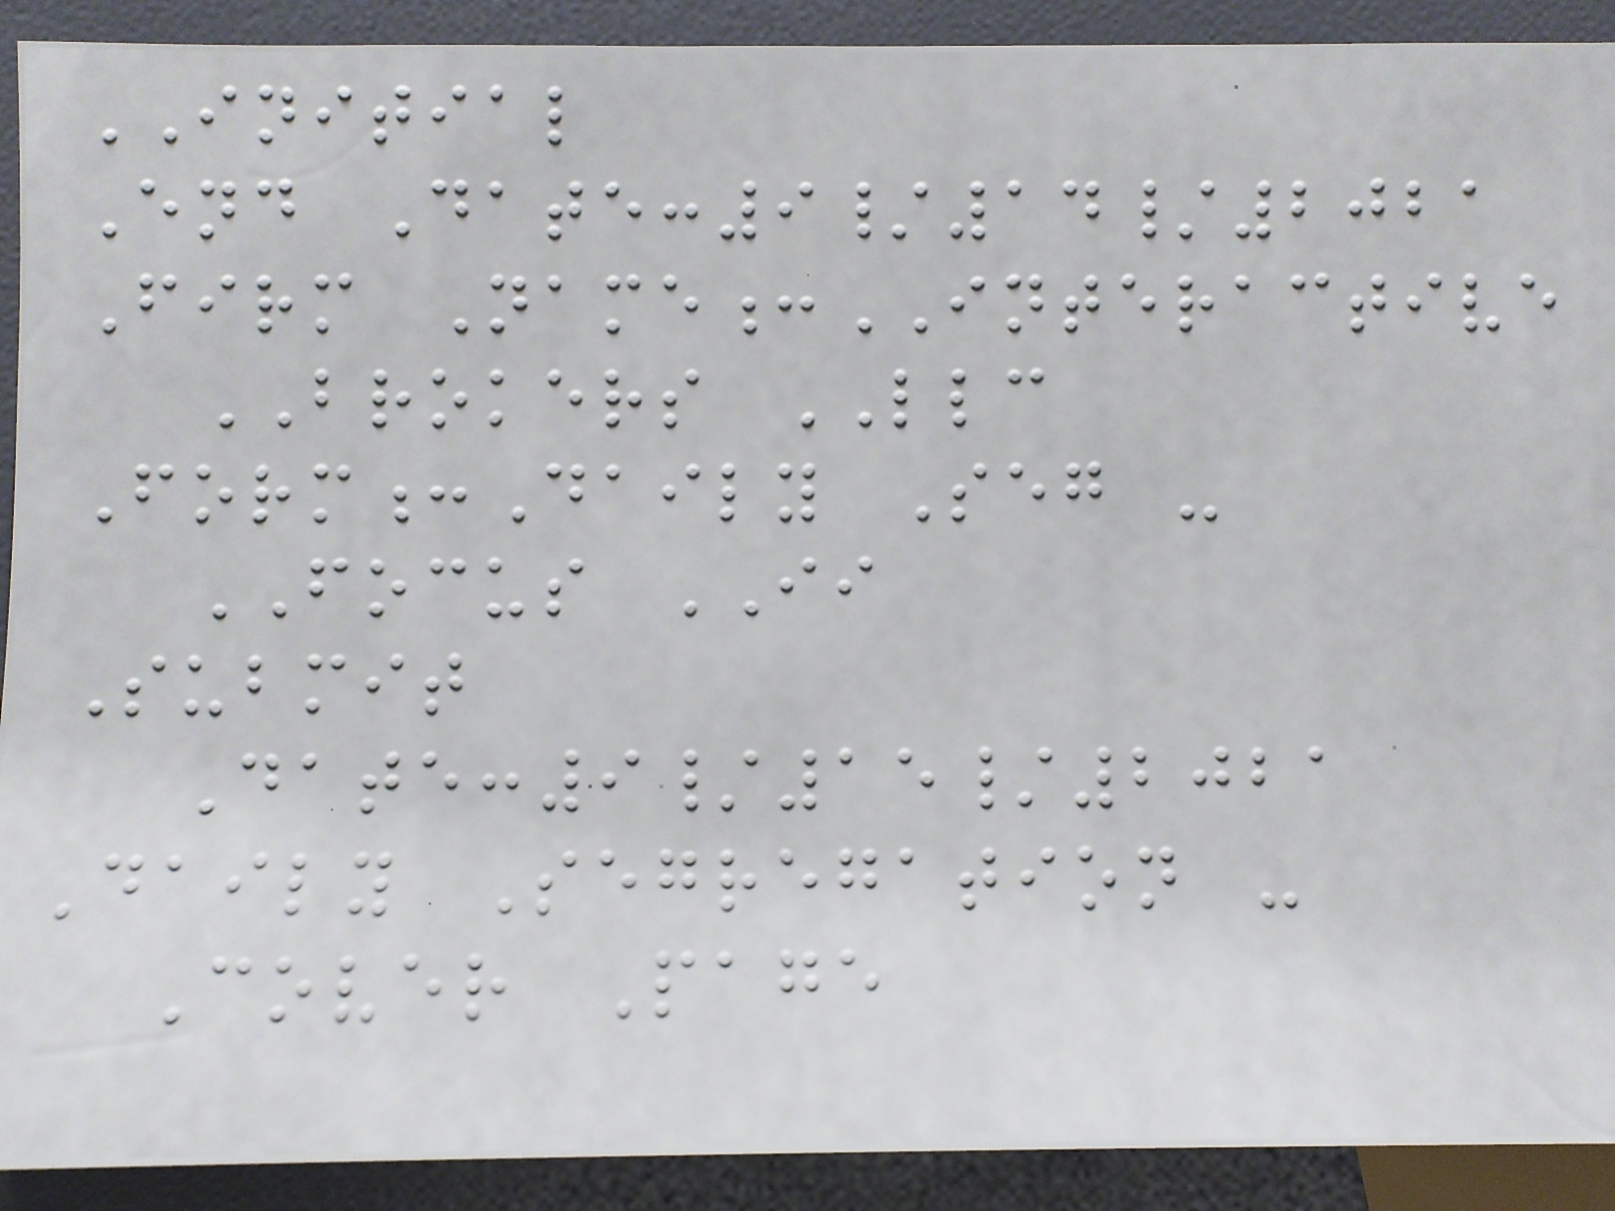INITIAL
End Date:9/14/2021
Firm Name:INTERACTIVE
BROKERS LLC
Form:Daily Seg -
FOCUS II
Submit
Date:9/15/2021
Daily Segregation -
Cover Page
